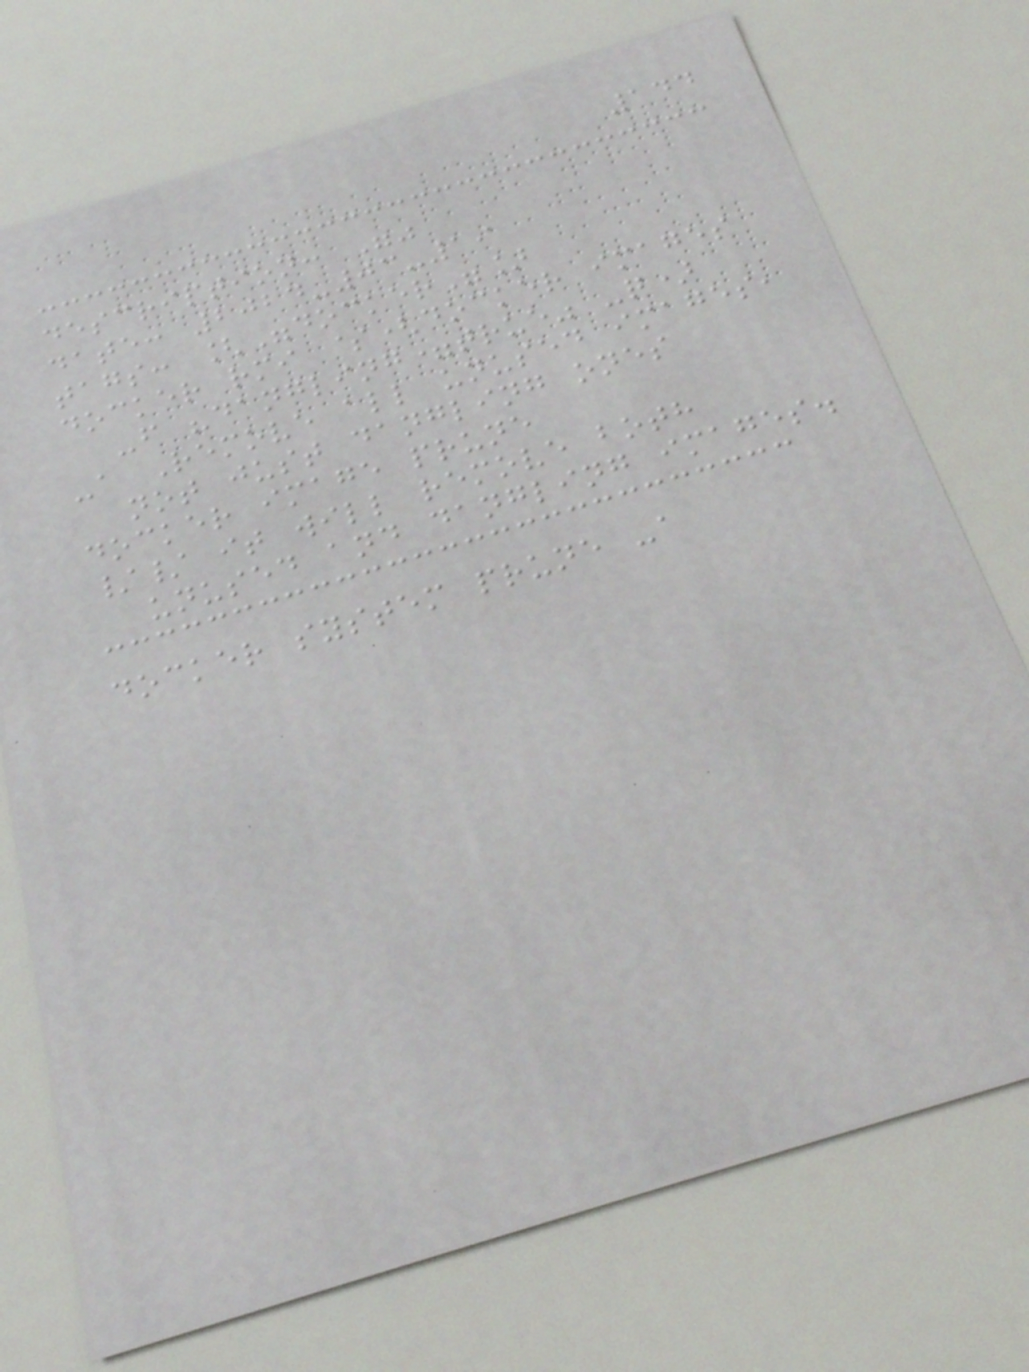144
description: ""
date: 2024-03-19
tags: ["docker"]
docker rmi $(docker images
-f "dangling=true" -q)
-a Remove all unused images,
not just dangling ones
docker image prune
// it will remove both
unused and dangling images.
docker system prune -a
